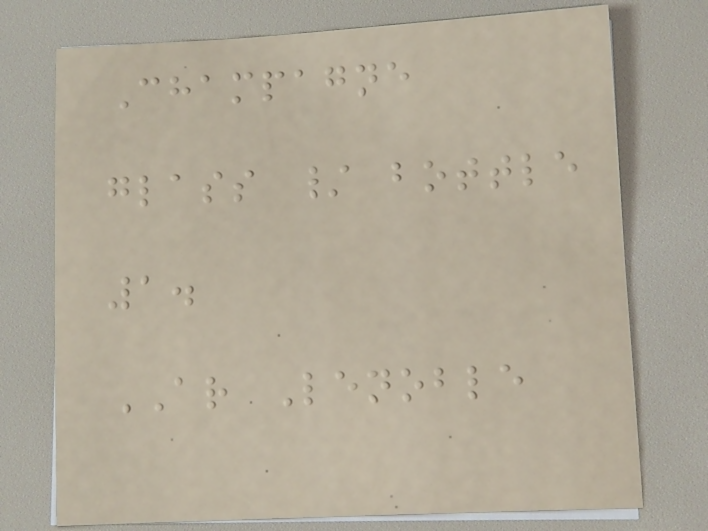Champagne
glass / bottle
1.
AR Lenoble
